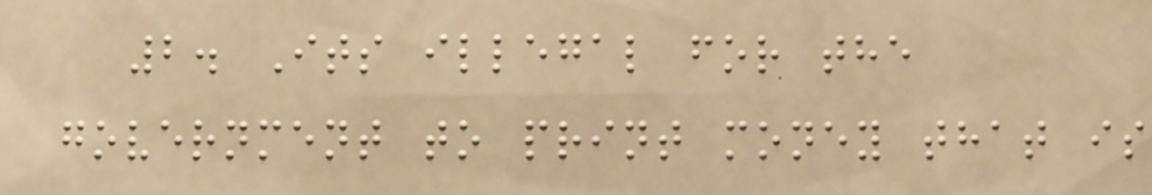2. Its illegal for the
government to print money that is
